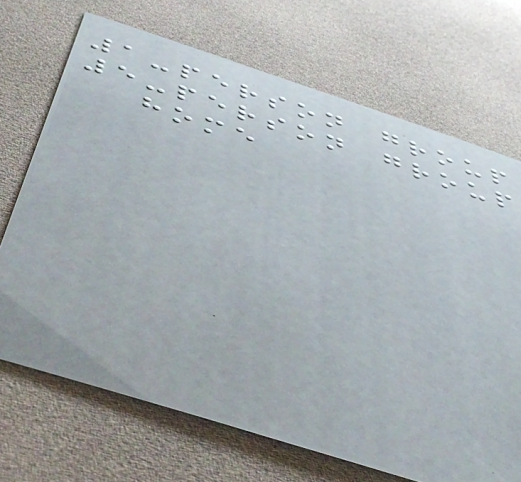1-person group
5-person group
home
